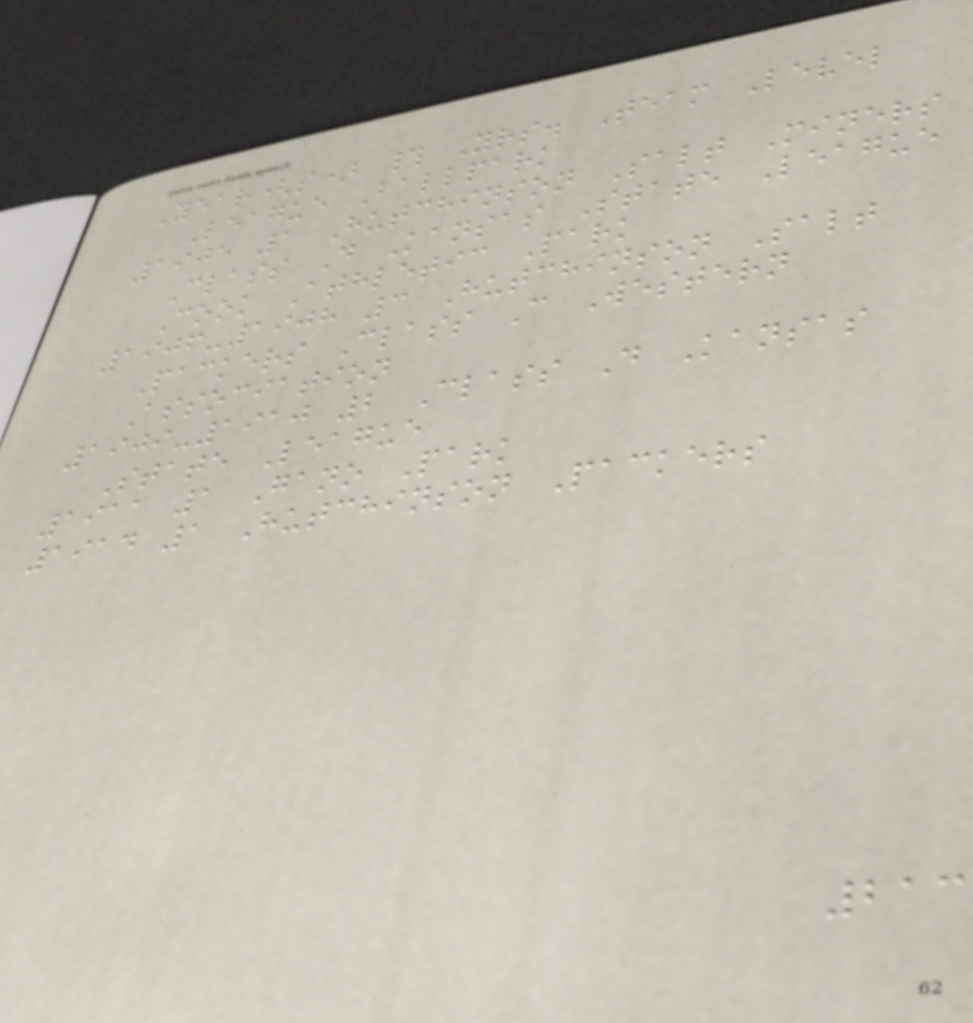Year(s) # Yrs. Team Level
League Ballpark
1905 1 Hutchinson Salt Miners
Class D Kansas State League
Cook Athletic Park
1906-1908 3 Hutchinson Salt
Packers Class C Western
Association
1909-1910 2 Class D Kansas
State League
1911 1 Gano Park
1914 1 Hutchinson Packers
213
